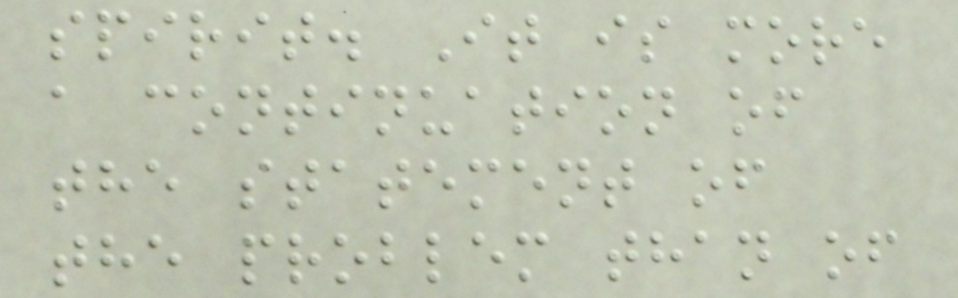spirit. It is more
a continuation of
the statement of
the problem than of
